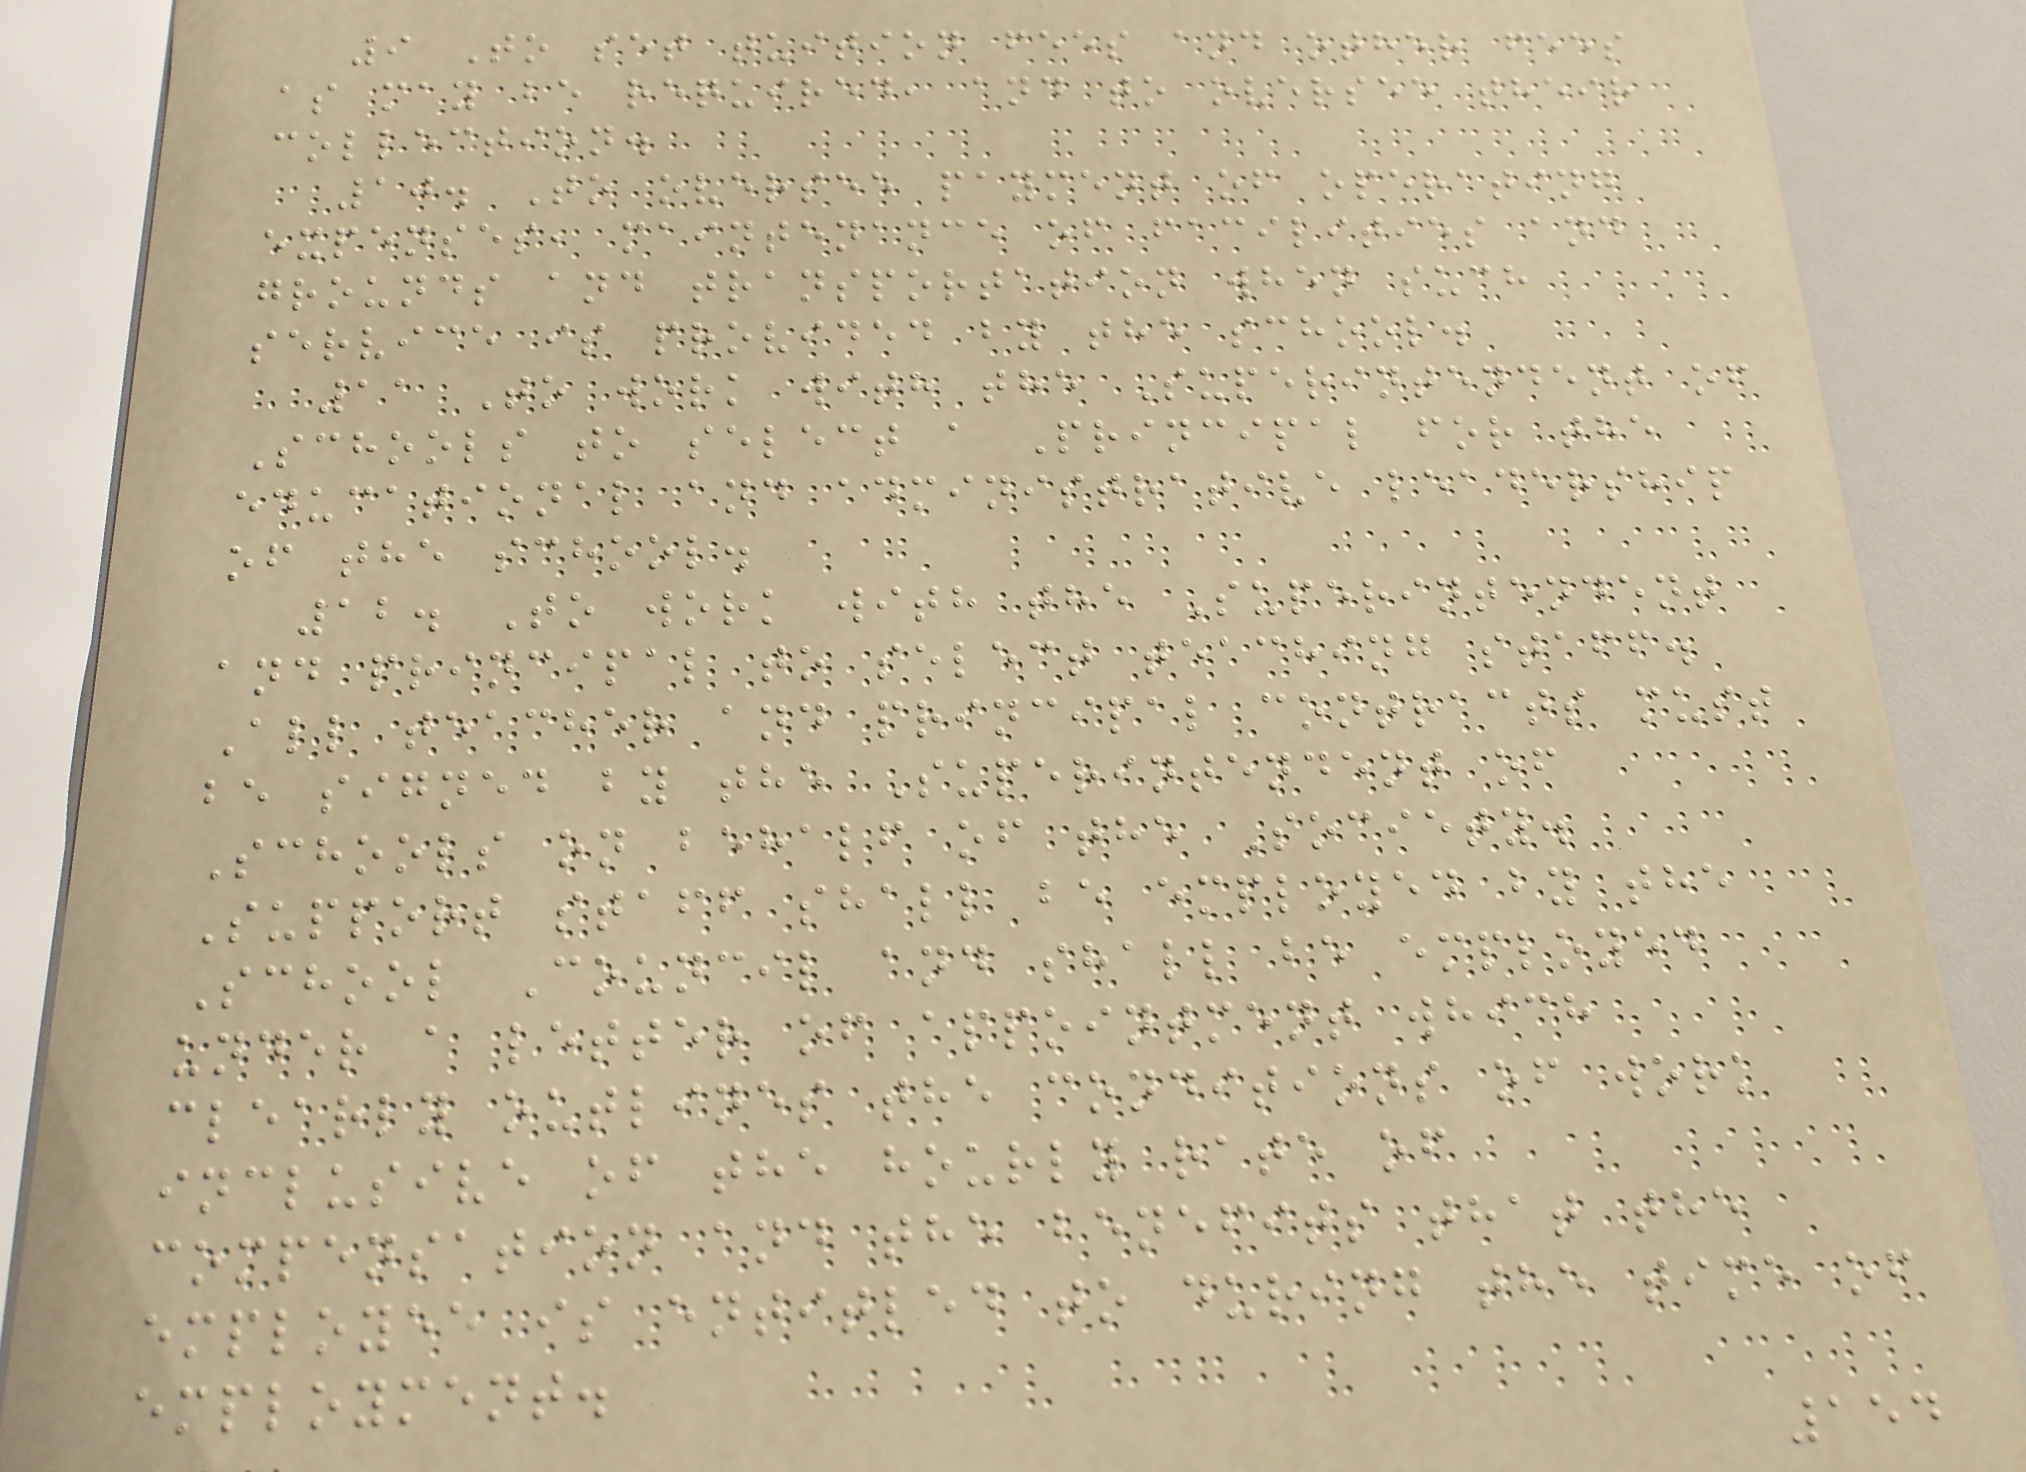9 To set tuition fees and other fees
as may be required, and to oversee their
collection.
10. To oversee payment of operating
expenses, maintenance of facilities and
grounds and transportation when such
service is provided by the school.
11 To work with the Superintendent of
Schools to select a Principal for the
educational and administrative leadership
of the school.
12. To work with the Superintendent
and principal to select teaching staff.
All teacher and principal contracts must
be signed by the Superintendent of
Schools on behalf of the Society.
Support staff shall be employed by the
School Council and shall be employed
under a letter of appointment which
clearly outlines the conditions of work
inclusive of the hourly rate of
compensation and the benefits that the
employee is entitled to during the time of
employment.
154
